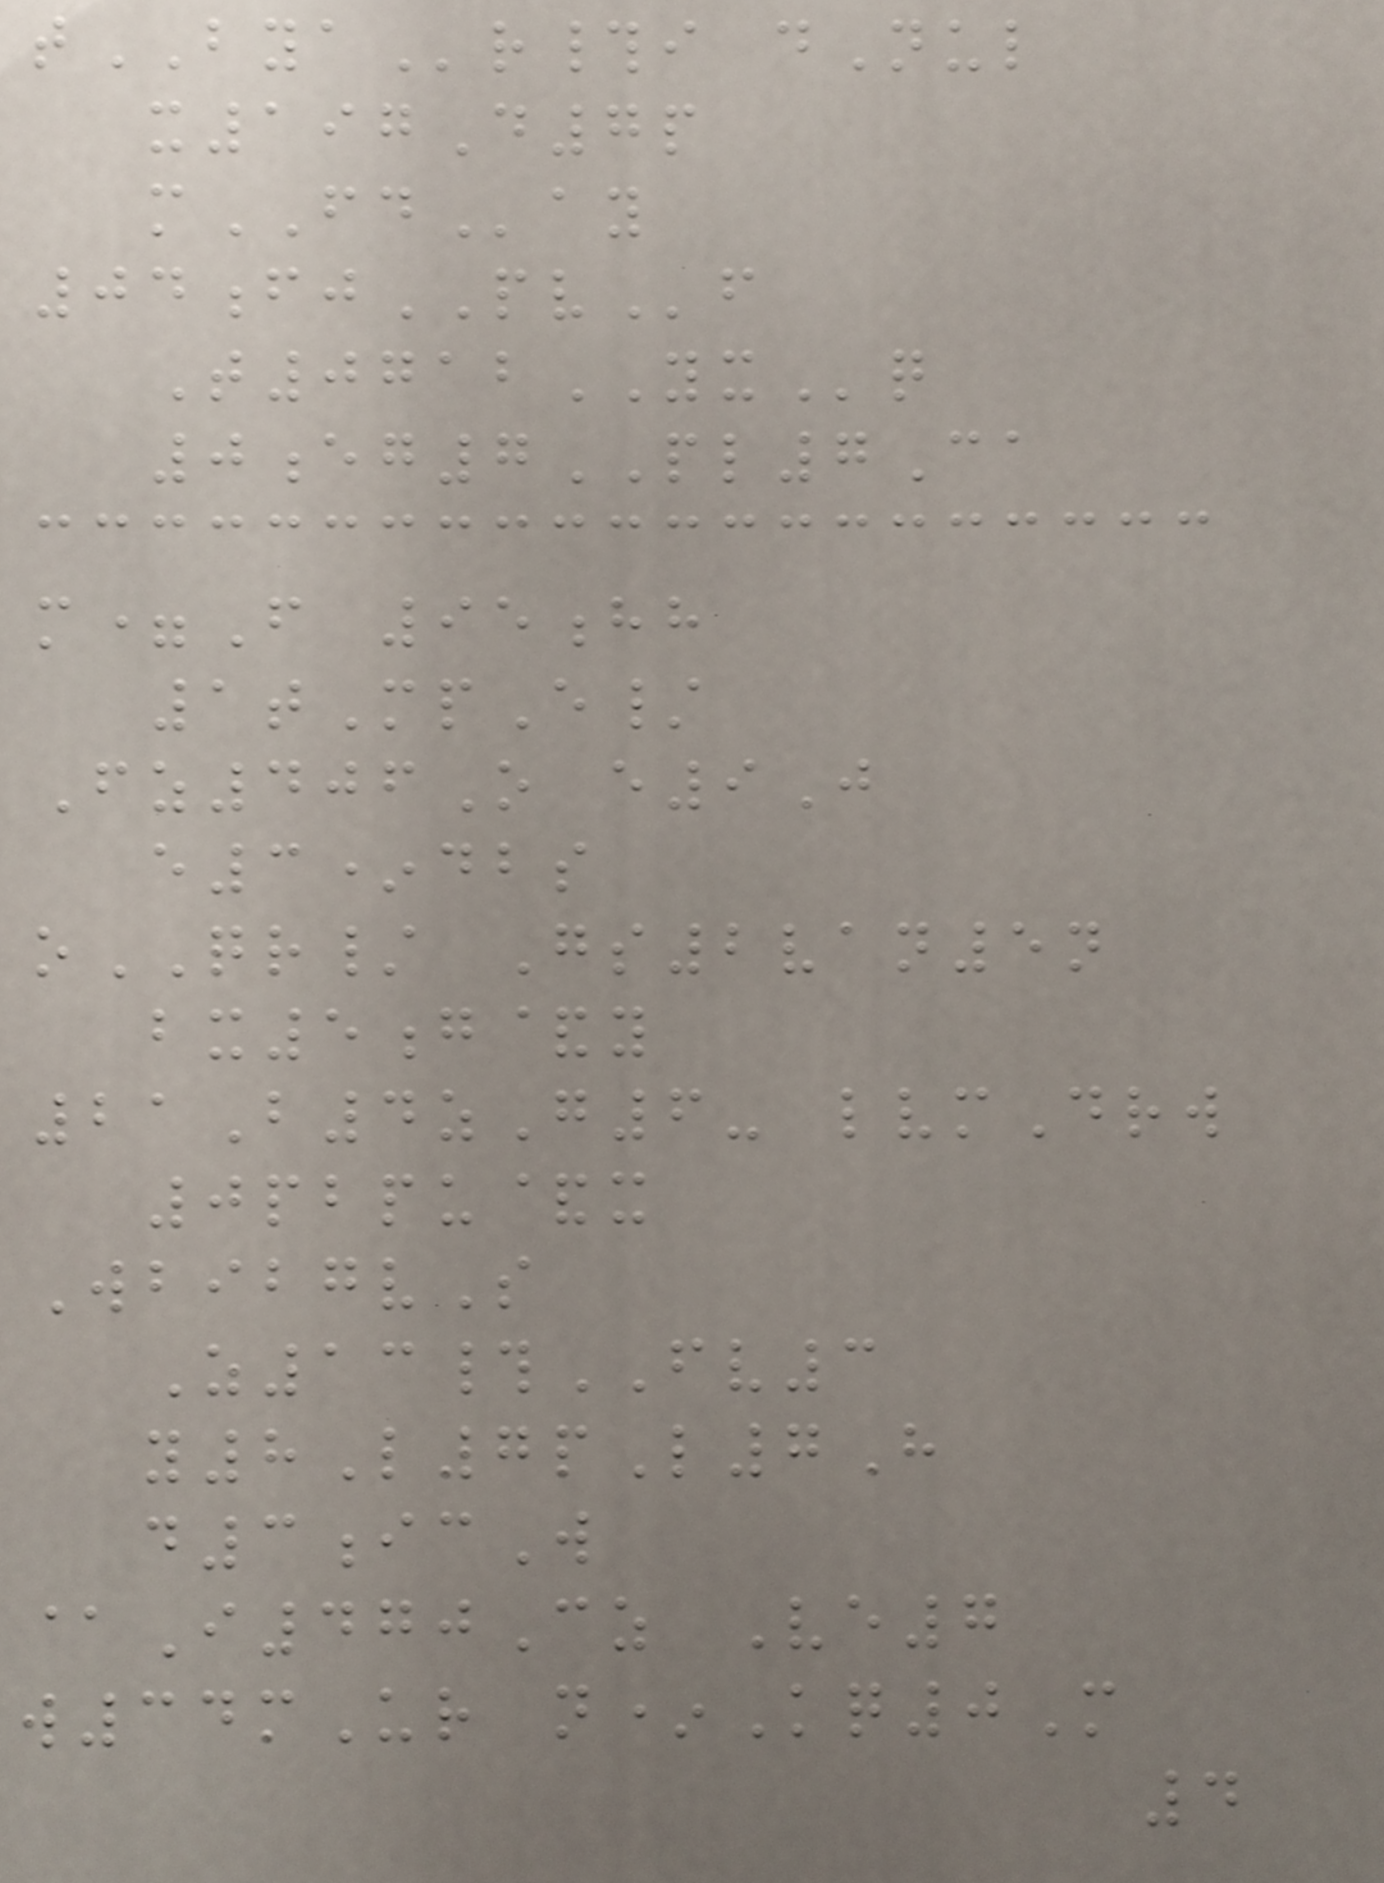tBYAr#i dNul
x197D7p
mFDay
04fjPVf
T0712YXq
0eg7PL7Ca
m=F 95hh
1tMpE/
Fz406O e9J
e3*dbs
oQR/ Gs2van5n
bx5g&y
21B4zG6- lvmDrw
0pbpu&x
WbibgvS
Z13#FV3
y8L7pL7H
d3icW
@I470Cz Ve7
w34mUr n*Kq0M
4
